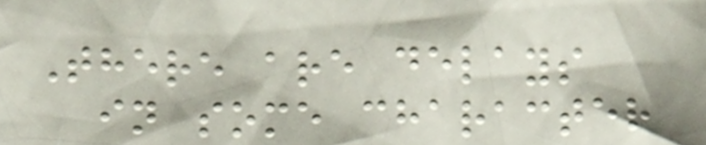There are delays
in some character
